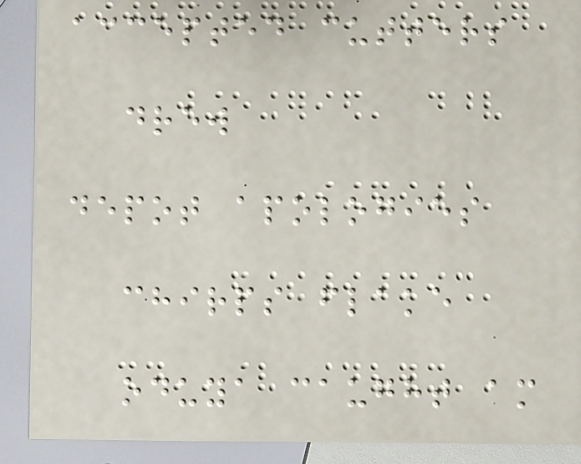accepted cutters
drew
depot apologies
chirps flake
oduya caught am
